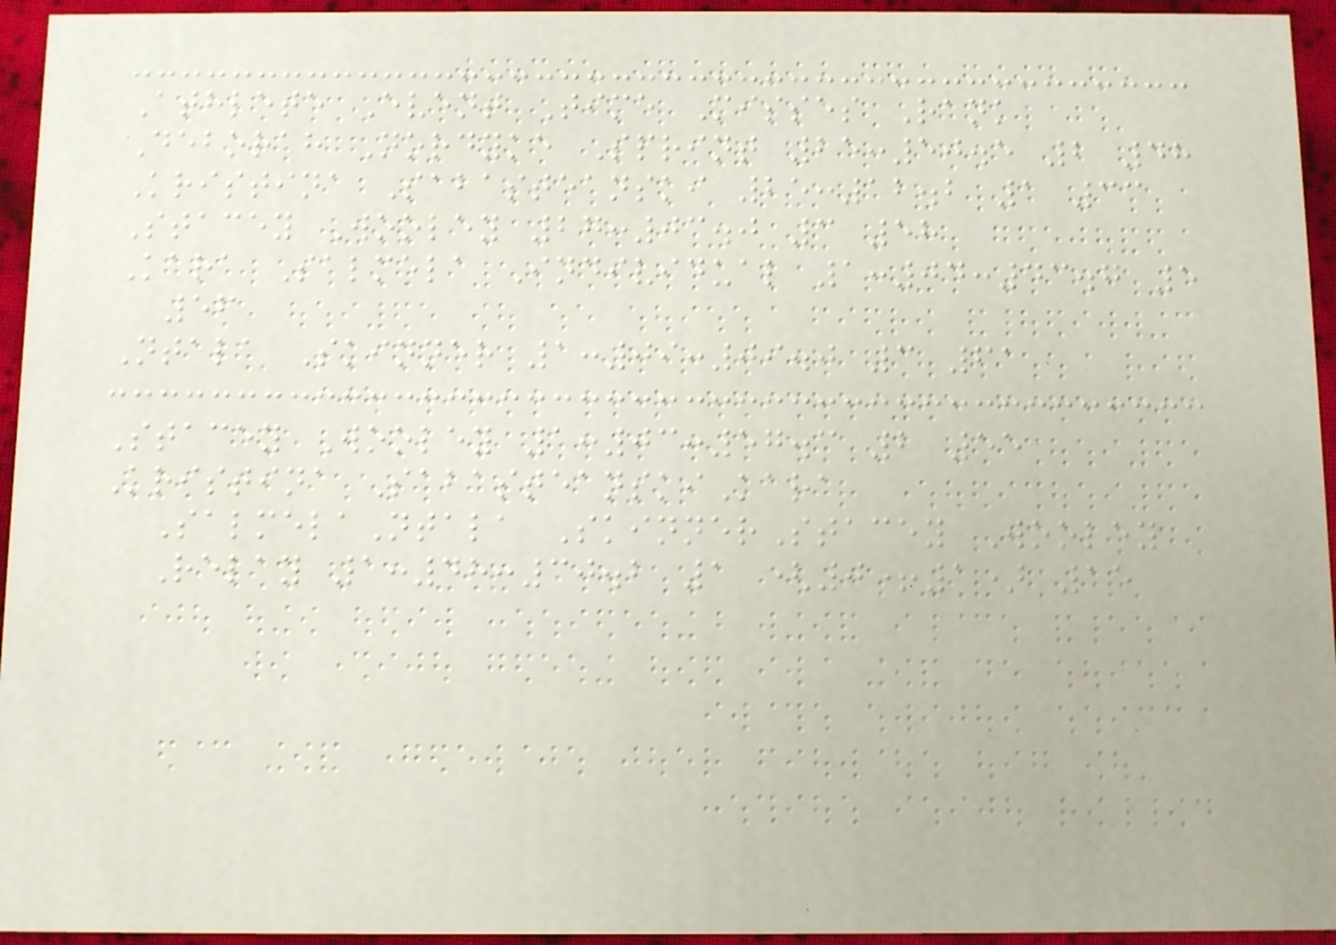Athlete Event Time Misses Rank
Deborah Nordyke Sprint 25:50.5 2 48
Kristina Sabasteanski 25:12.2 1 33
Stacey Wooley 27:03.0 3 58
Kara Salmela Individual 1:04:43.7 5
56
Ntala Skinner 1:09:09.0 3 61
Stacey Wooley 1:03:57.3 2 55
Kristina SabasteanskiKara
SalmelaNtala SkinnerStacey Wooley
Relay 1:48:30.2 1 (0+1) 15
